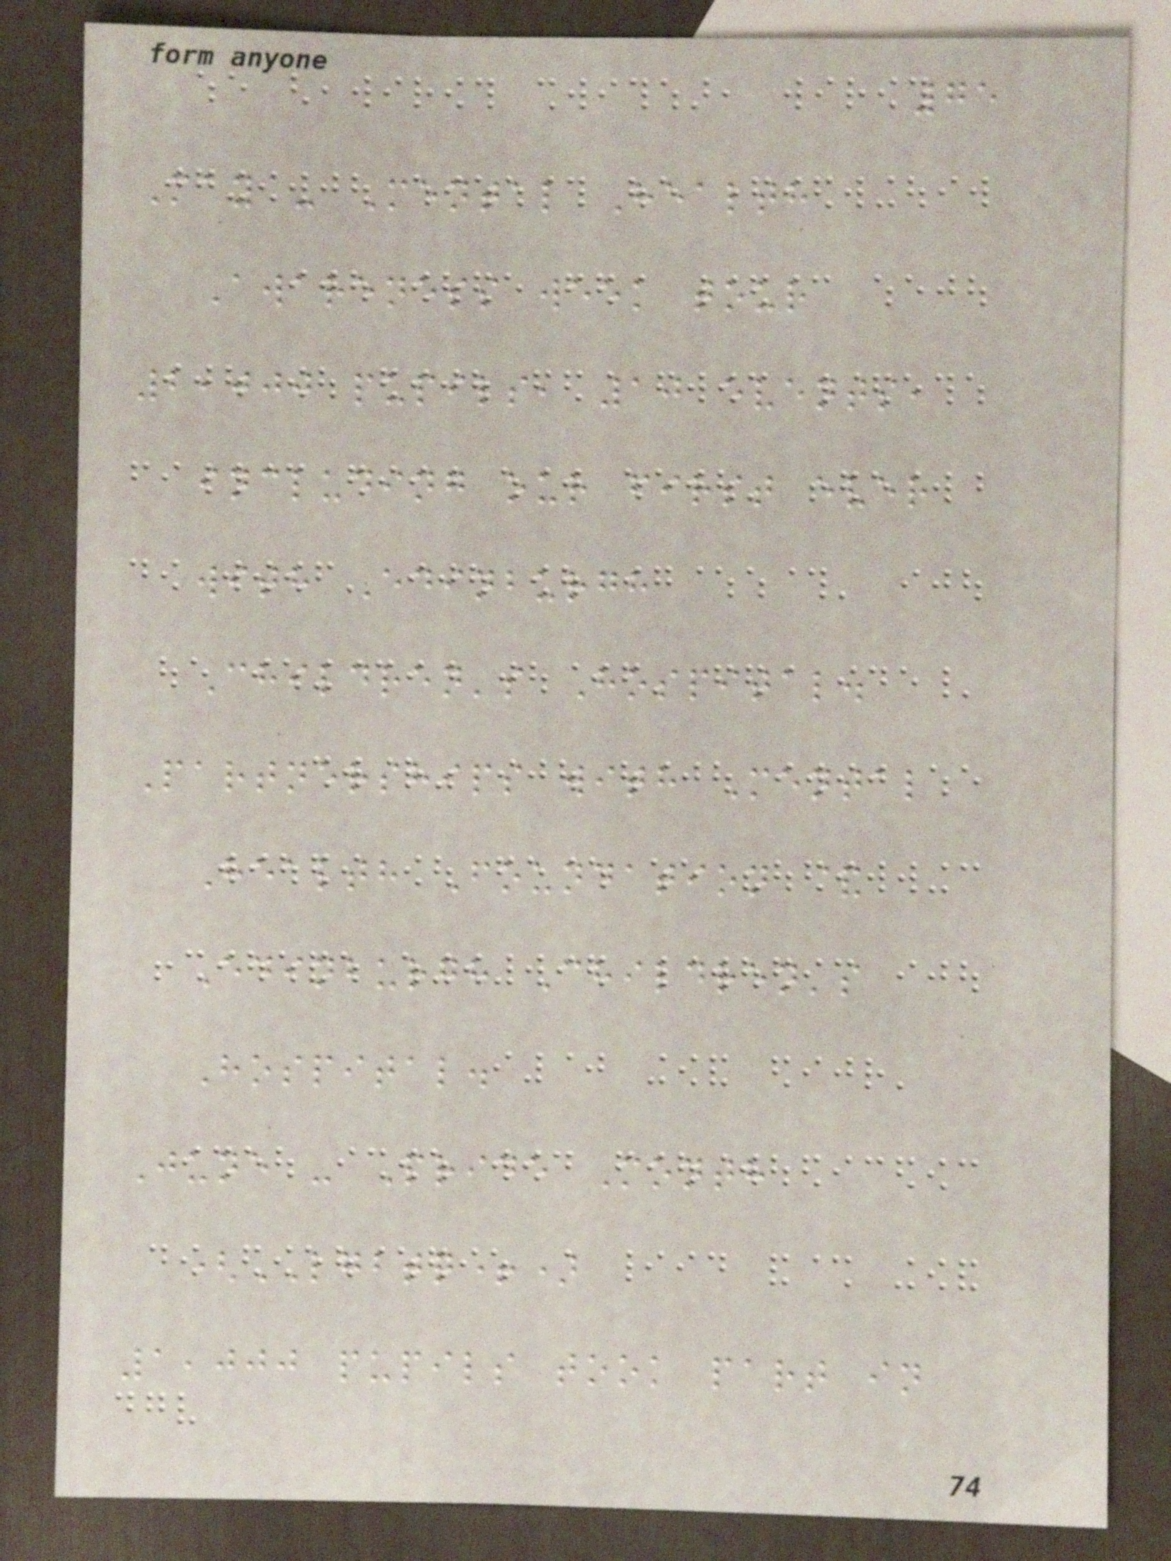75
May - Mental Health
Awareness week tour
2,000 pupils, 10 events,
including our first ever
with Edinburgh
Children's Hospital.
Partnerships with Mental
Health Foundation &
Edinburgh Children's
Hospital.
June - Pride Month
(LGBTQ+)
1,000 pupils took part in
